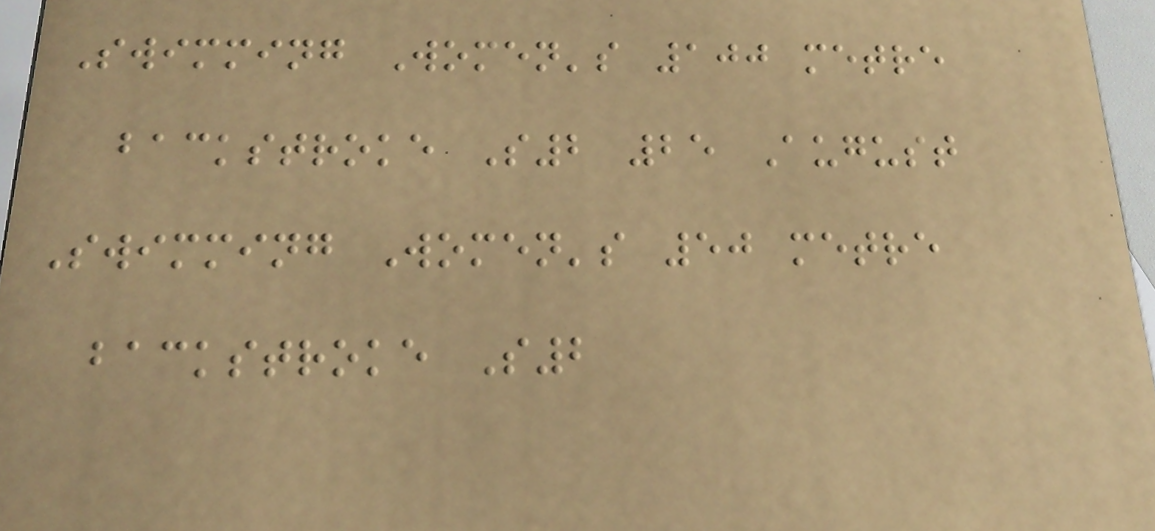Swimming Women's 100 metre
backstroke S2 25 August
Swimming Women's 50 metre
backstroke S2
